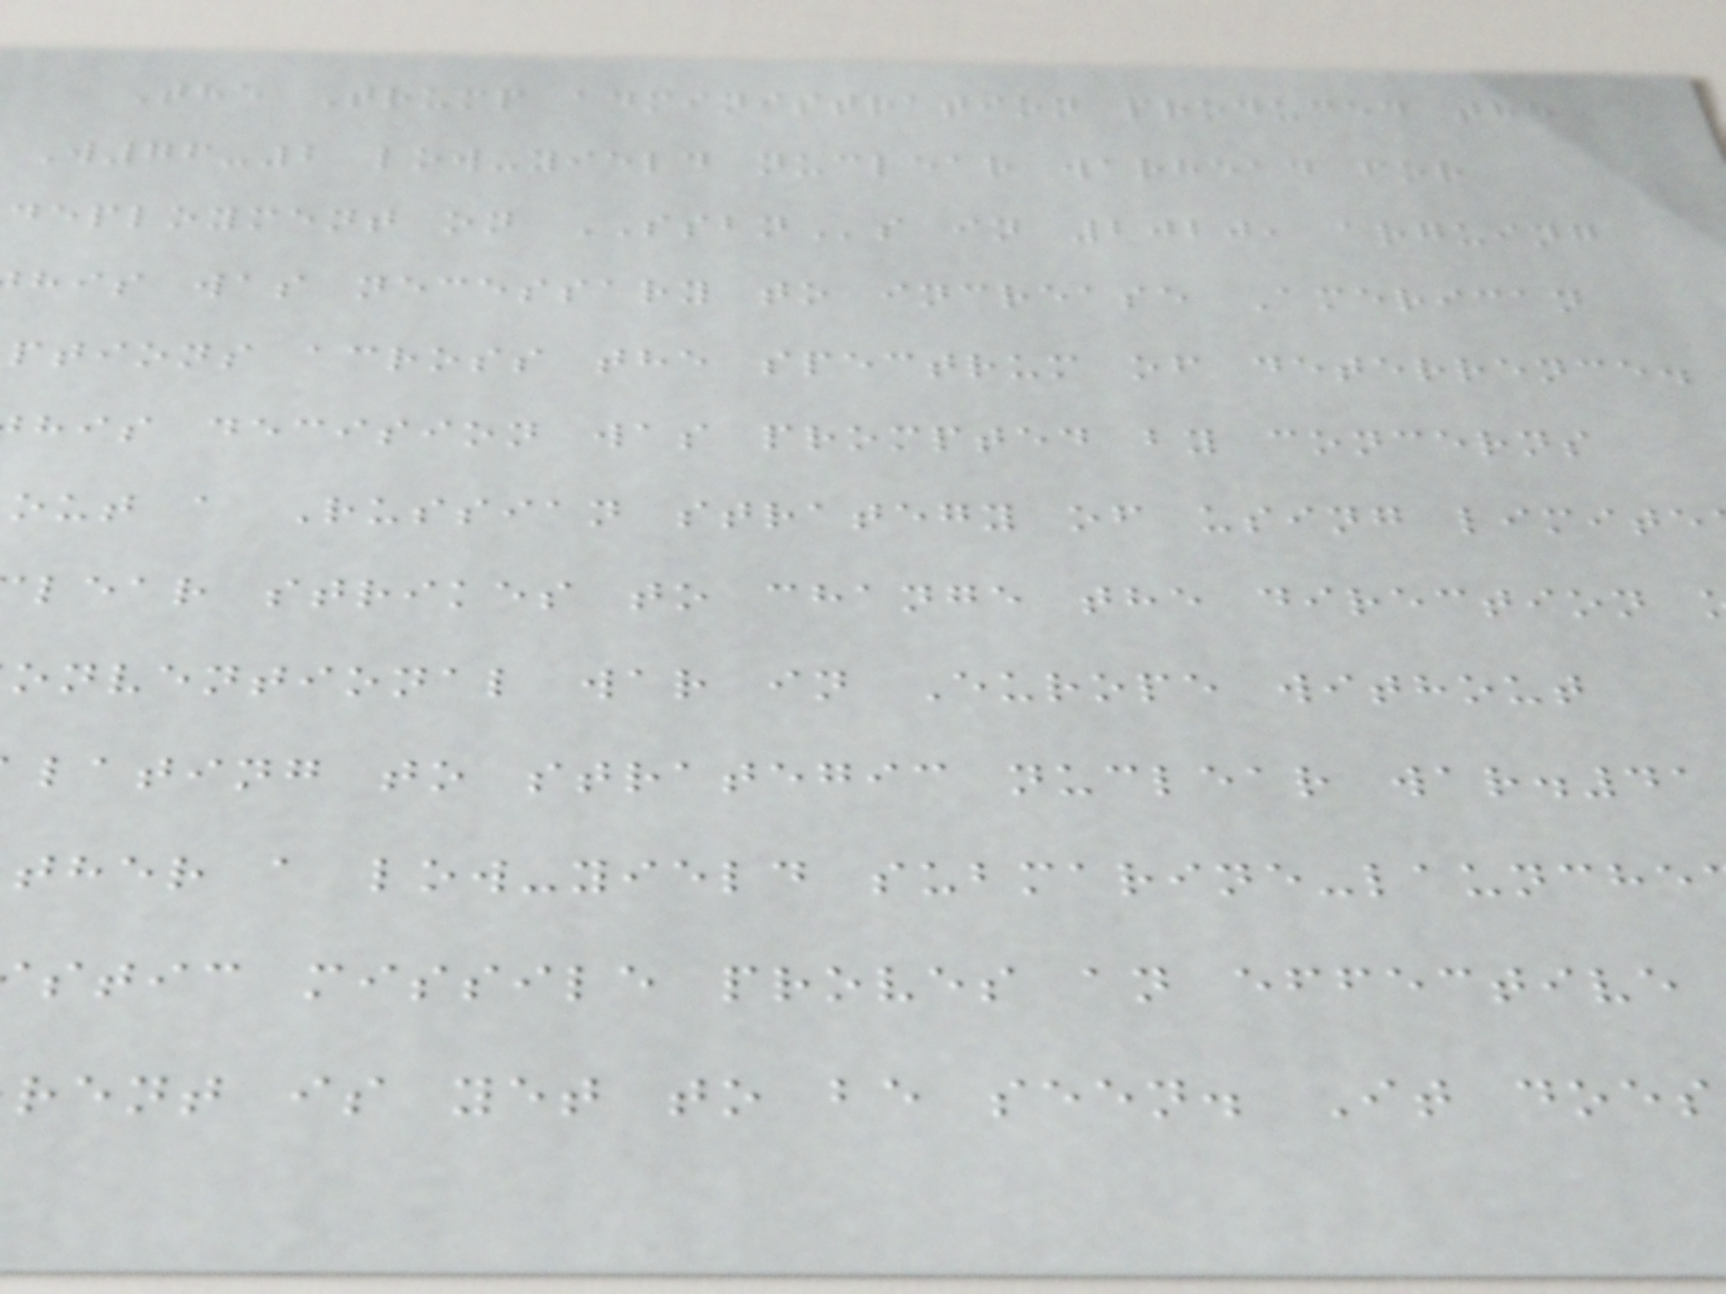The Trump administration produced the
W76-2 low-yield nuclear warhead for
deployment on SSBNs in 2020, arguing
his was necessary to increase American
ptions across the spectrum of deterrence.
his decision was prompted by concerns
out a Russian strategy of using limite
lear strikes to change the direction
onventional war in Europe without
lating to strategic nuclear war.41
ther a low-yield submarine-launche
stic missile proves an effective
rent is yet to be seen. It does
